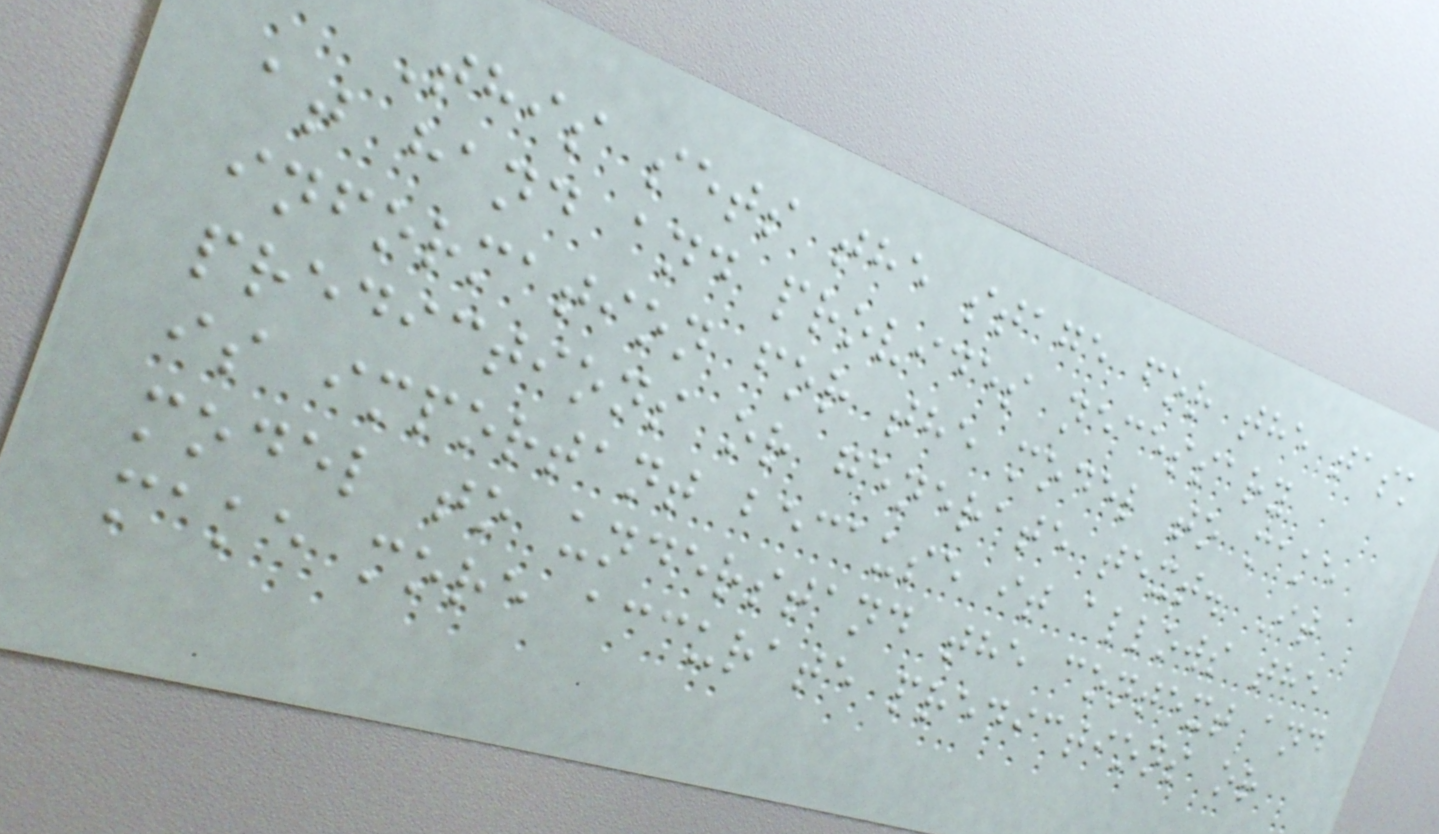This sets the stage for the task
at hand and provides necessary
information for the model to make
predictions or generate text. It
is important because it allows the
model to understand the context and
make more accurate predictions or
